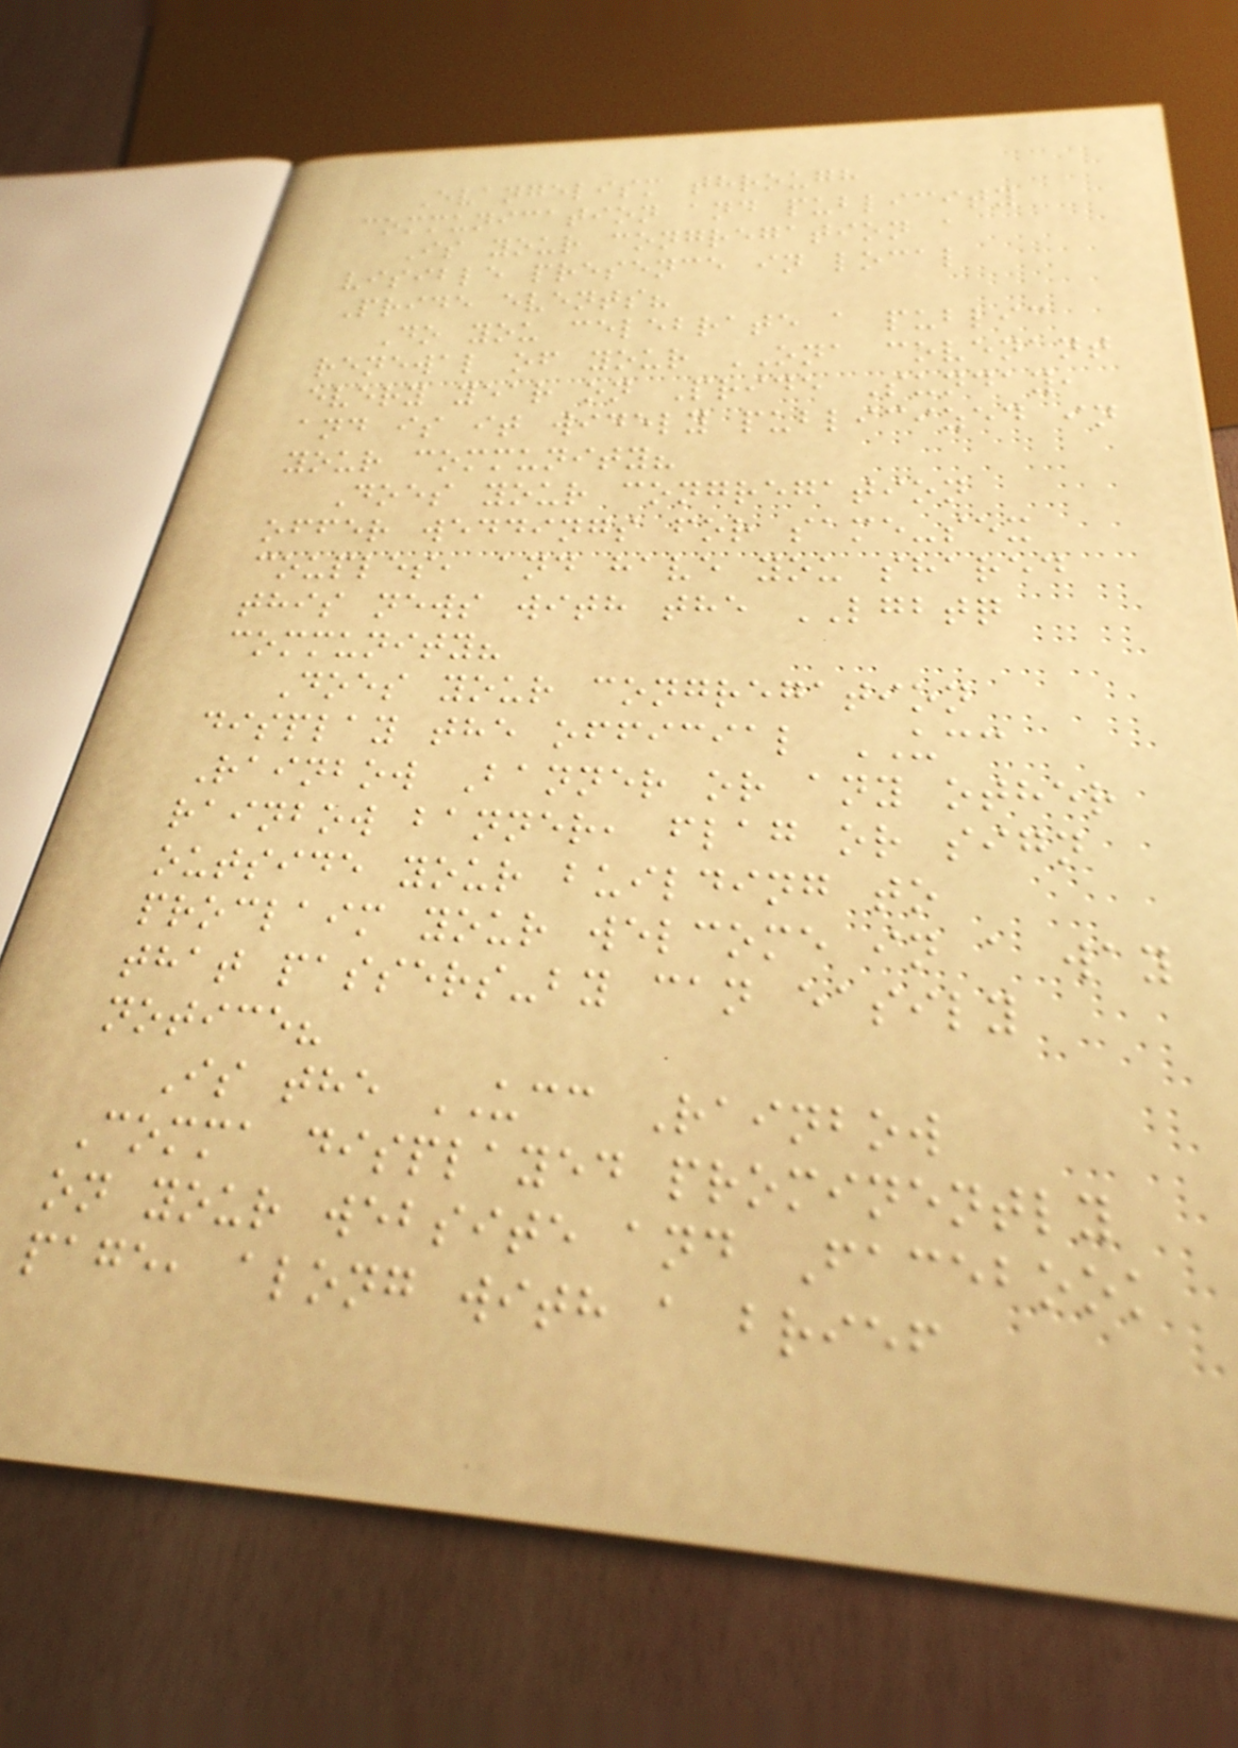Evangelism through
communication and publicity
Is your congregation a
visible presence in local
Pride events?
Do you celebrate a public
renewal of your ONA covenant
every year on Pride Sunday,
and is it widely publicized in
your community?
Does your congregation
offer weddings for same-sex
couples, and have you shared
this news with the LGBTQ
community?
Does your congregation
display the official UCC
Rainbow Banner or any other
rainbow banner, flag or sign
outside your building to
proclaim your welcome in a way
that passers-by can easily
notice?
Is the UCC Rainbow
Comma displayed prominently
on your website and Facebook
page, along with a brief
